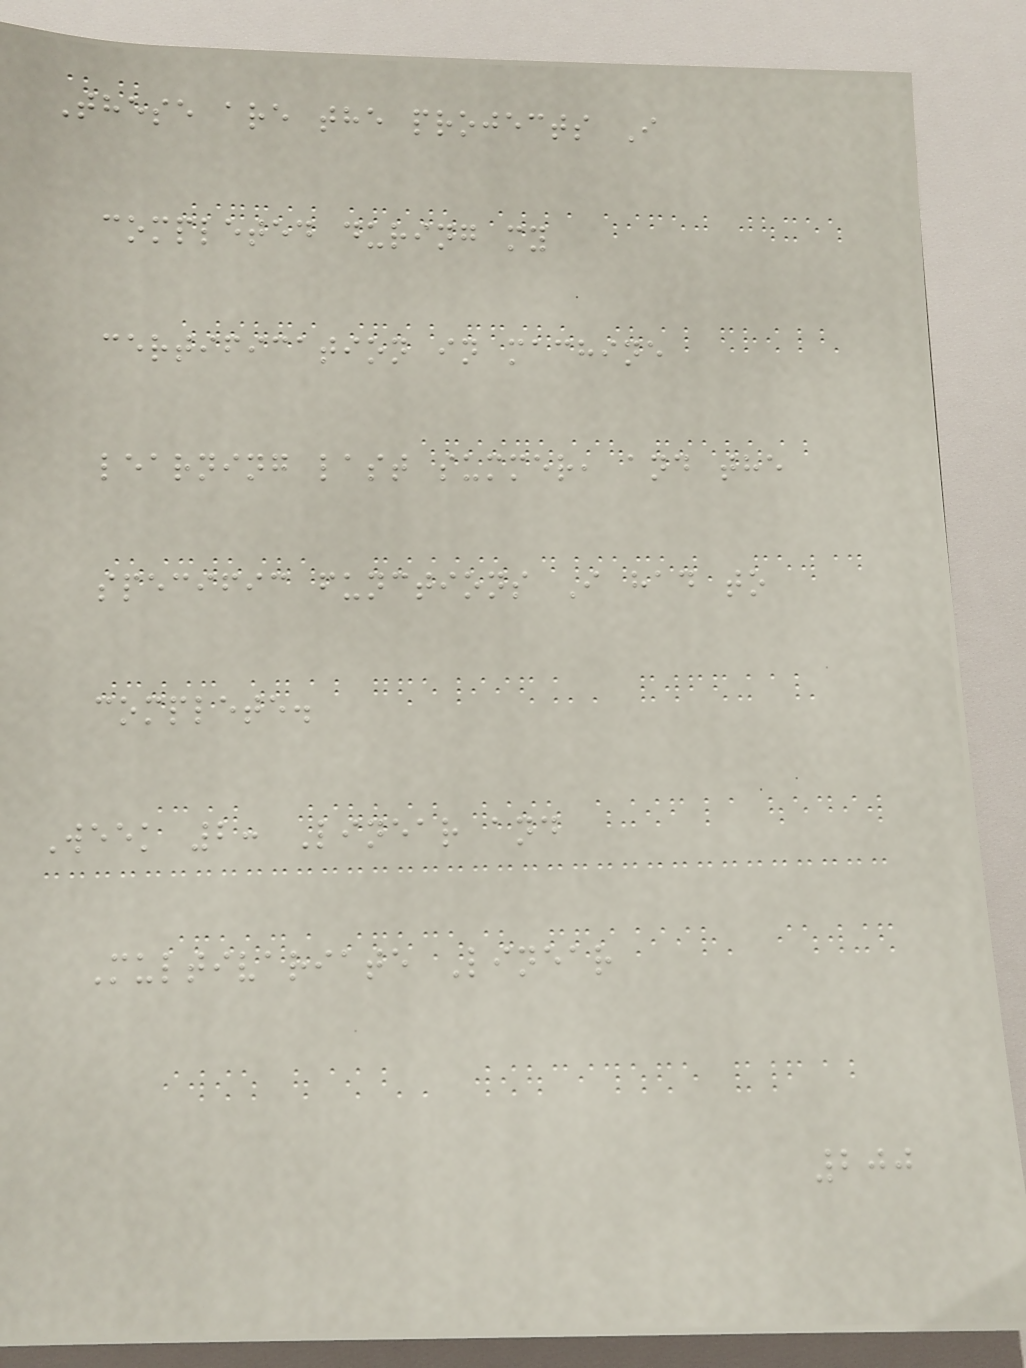These are the projects I
completed during my
certification in machine
learning last summer, and the
specific functions I had to
complete.
Week 2: Linear and
Multivariate Linear
200
